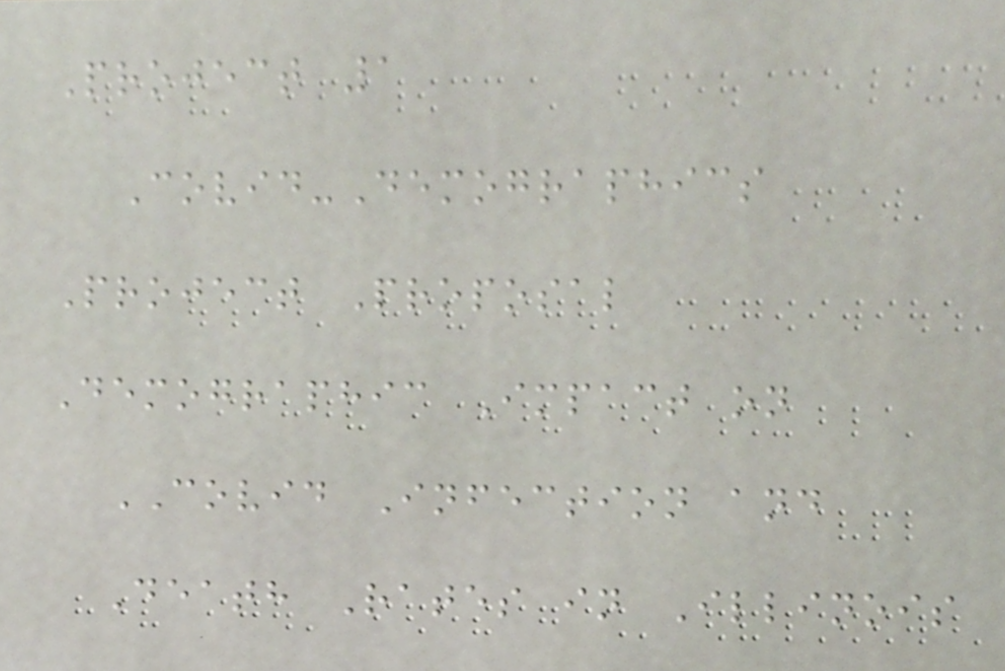Project 1
Covid-Demographics
Project Proposal
Demographic Impact on
COVID Infection and
Death Rates in Illinois
